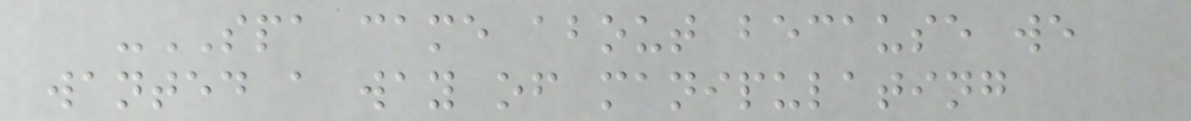-SPA came about because we
wanted a way of manipulating
